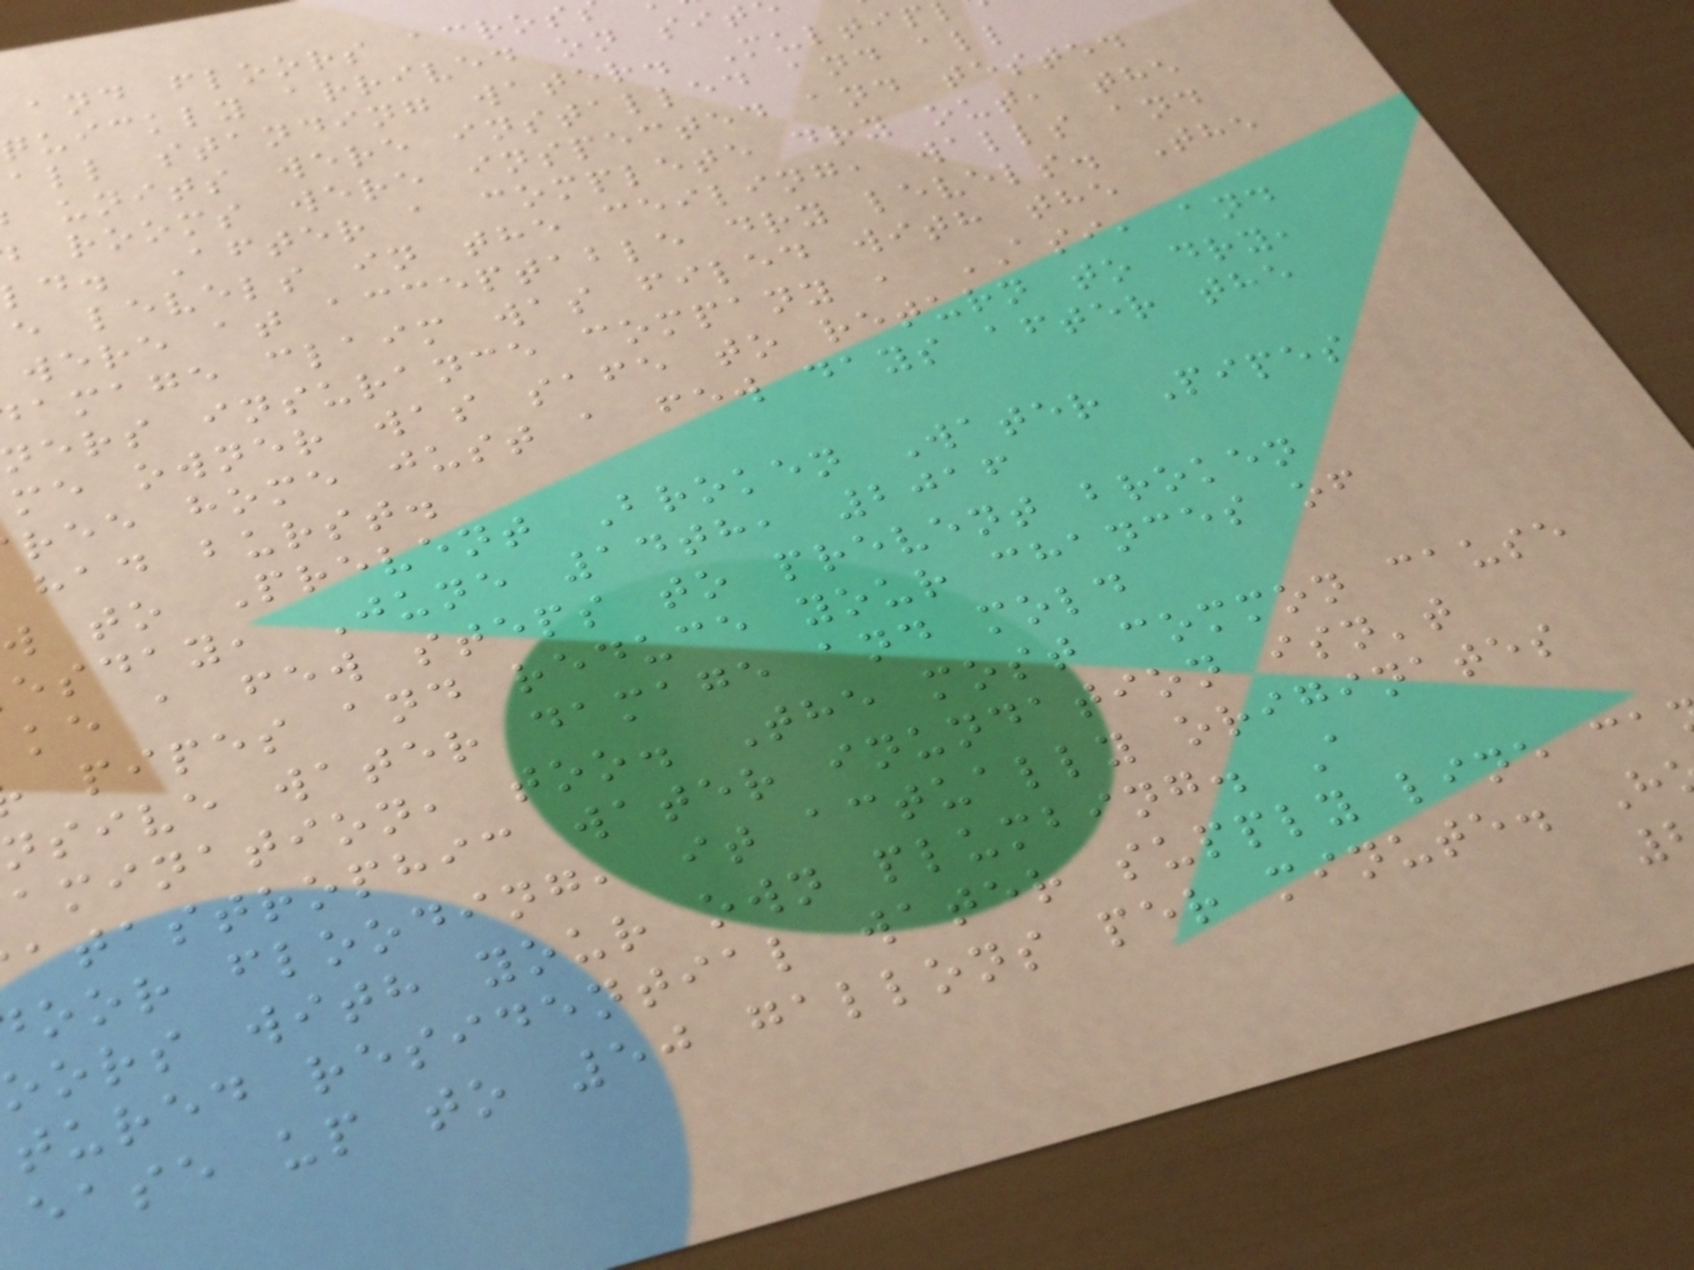and floors acros
quickly arrived on sit
all standing water. Multip
units were installed and all
rooms were inspected and tested
ld. After a complete dry out, the
e levels in the ceiling, walls and
were at acceptable dry levels. The
amage claim was filed with the
ners insurance company , ASI, and
me owner was safe to return to dry,
ree home just a few days after the
had burst.
w to Prevent Broken Water Pipes
esday, June 14th, 2016
ke a few steps to prevent broken
pipes and reduce your chances of
nsive water damage and mold
amination, too. The most common cause
atastrophic water inundation isn't
oor flooding, it actually originates
oors with your own plumbing. A
tured residential water supply line ca
ease up to 50 gallons per minute. H
